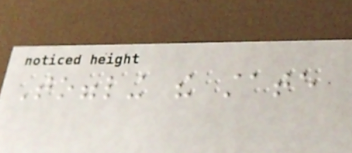Toggling the state
